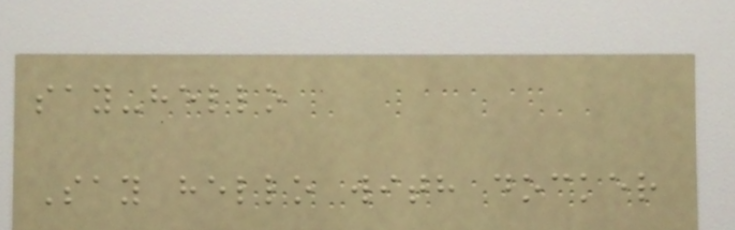say-hello
Say hello with docker
